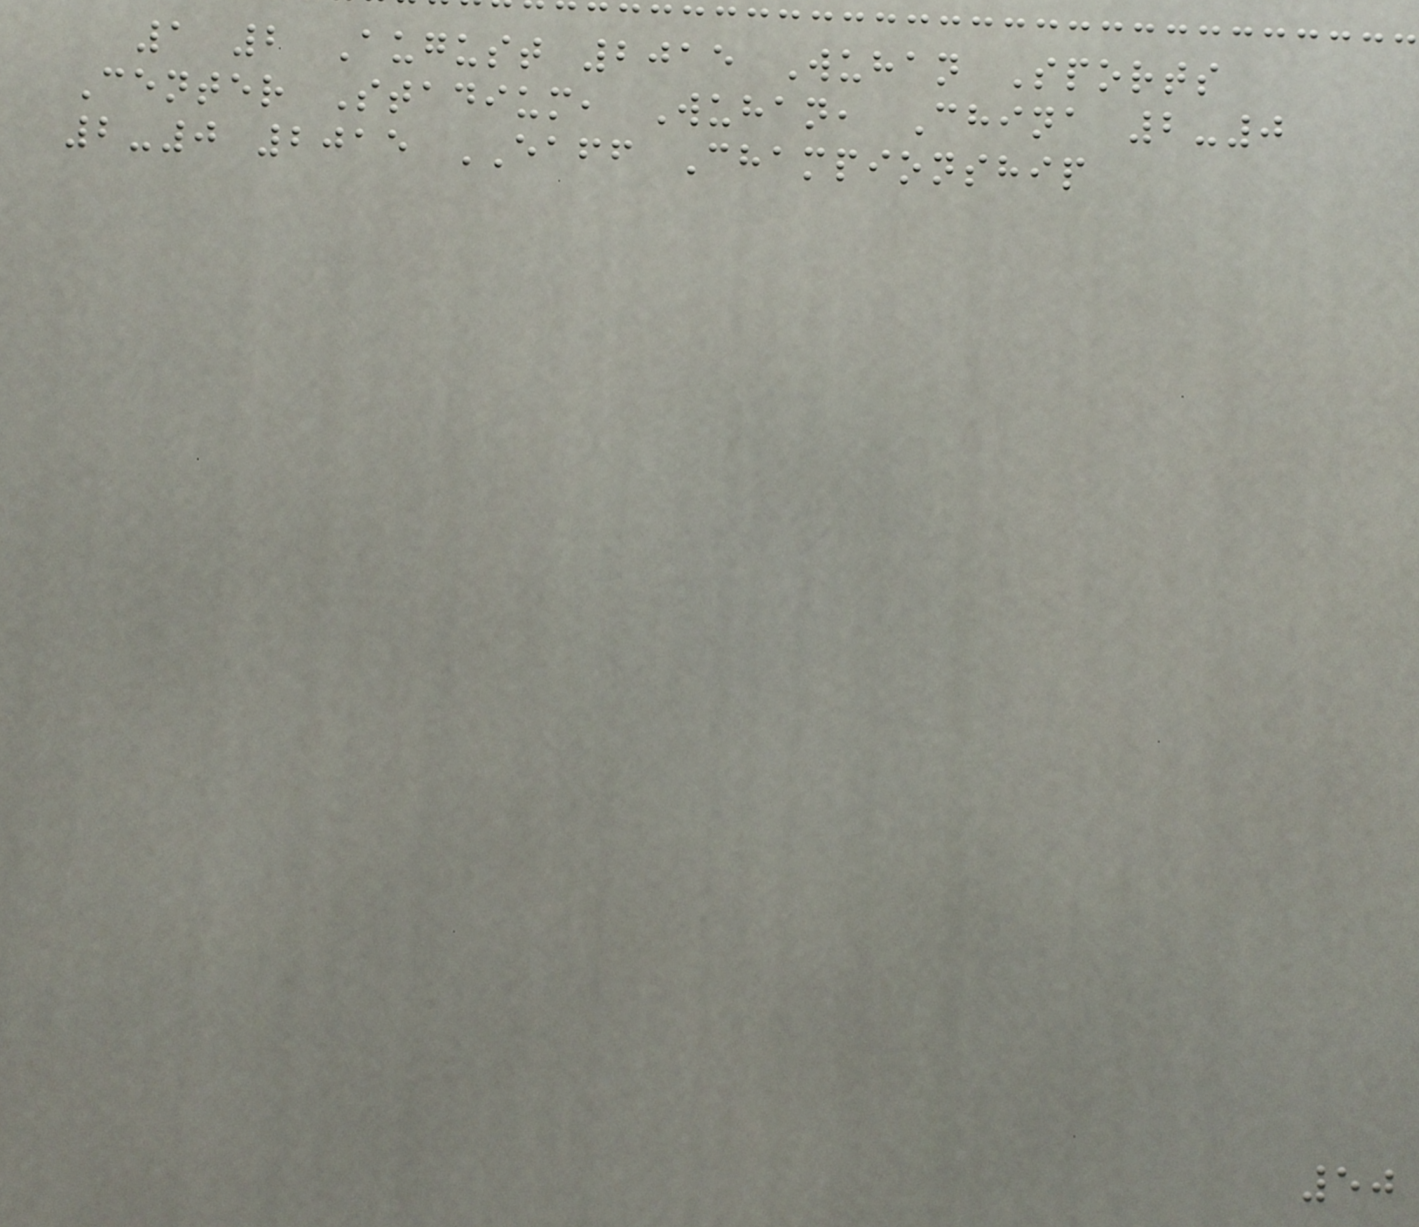1 2 August 2015 Wuhan Sports
Center Stadium, Wuhan, China 2-0
2-0 2015 EAFF Championship
50
